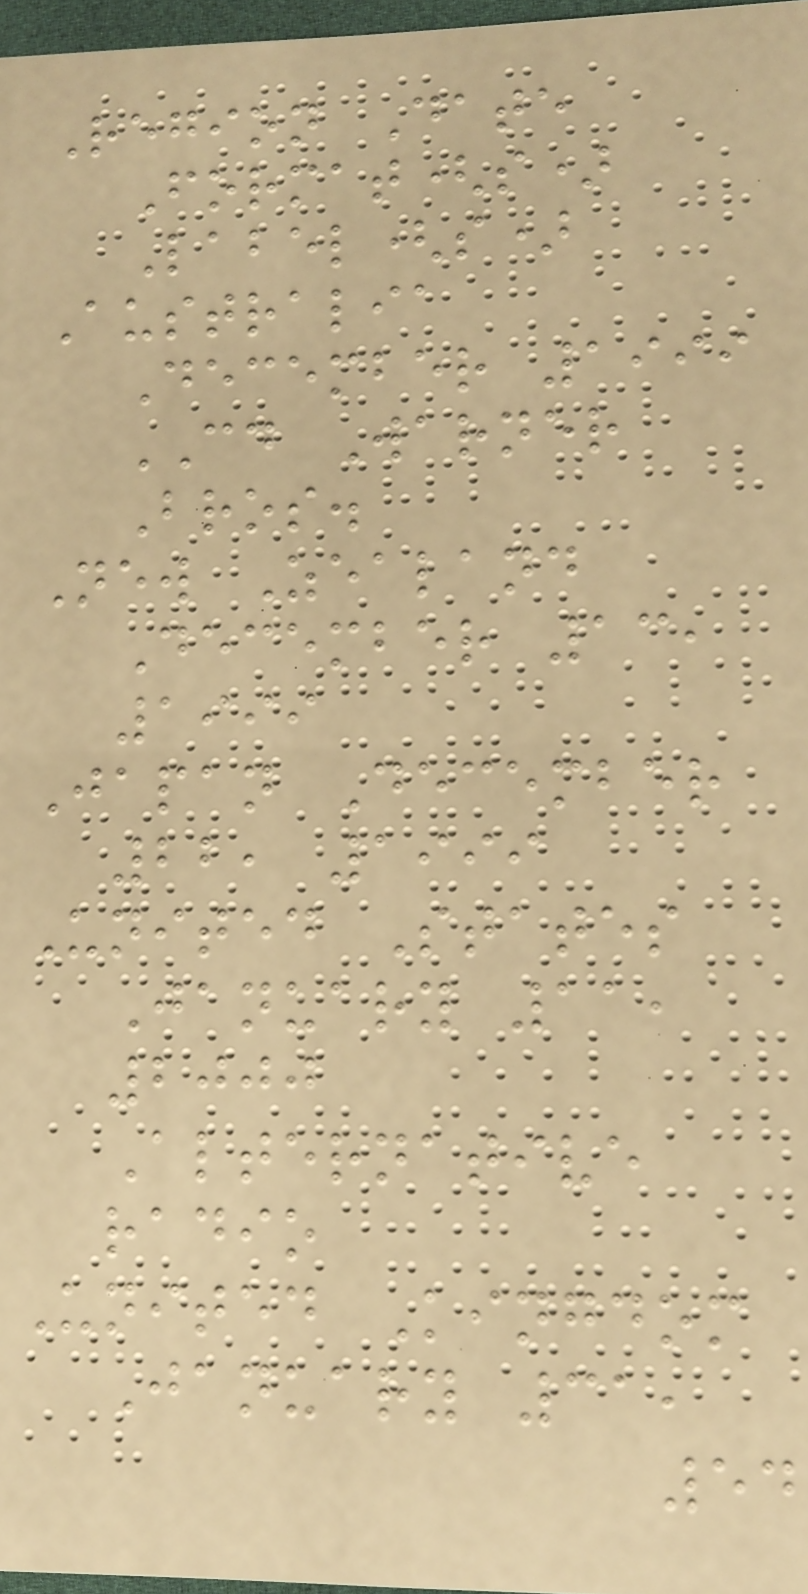Region Date
Format(s)
Label(s)
Australia
December 1999
CD Warner
Bros.
New Zealand
December 13,
1999
Japan December
22, 1999
United States
January 11,
2000
Alternative
radio
United Kingdom
January 31,
54
